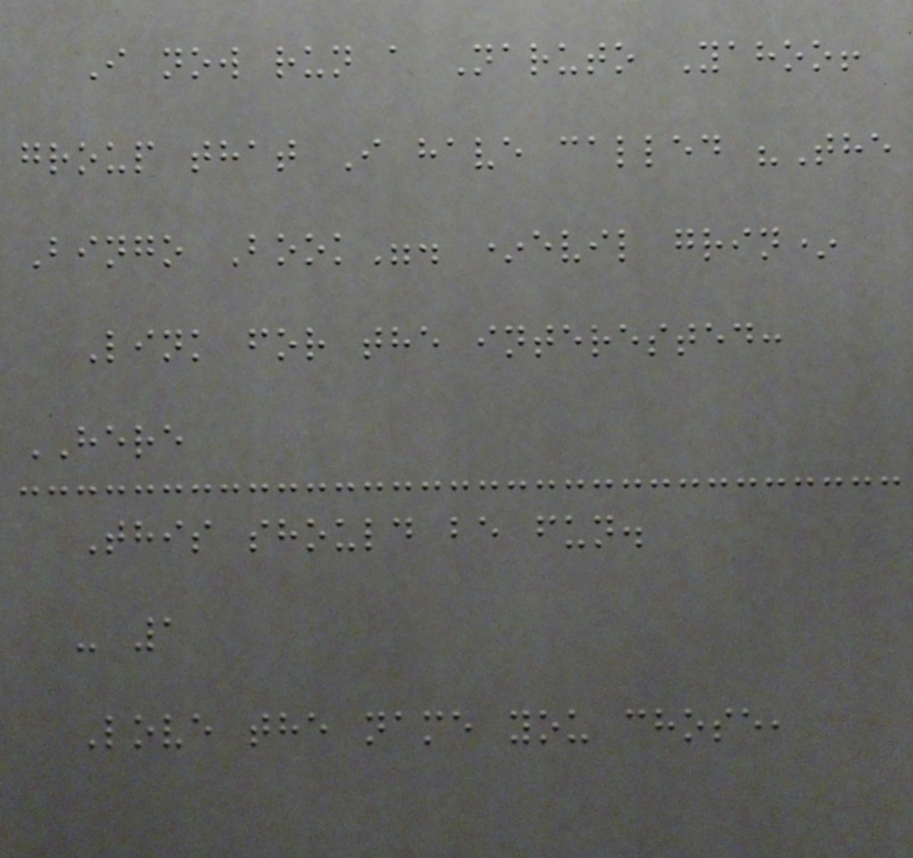I now run a Naruto Yahoo!
group that I have called "The
Bingo Book". *evil grin*
Link for the interested:
HERE
This should be fun.
- 1
Love the name you chose,
